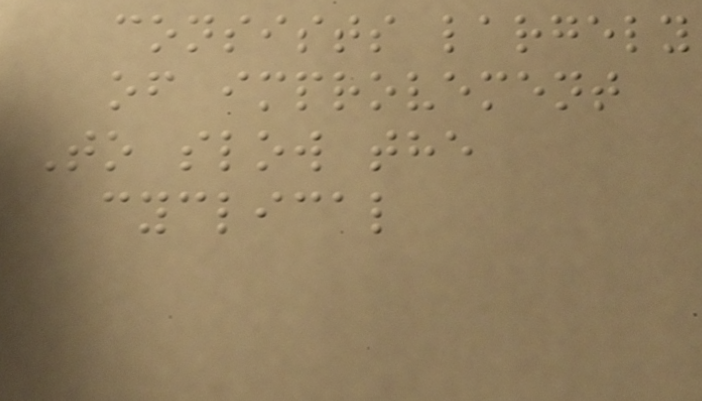consists largely
of improvement
To slow the
cyclical
